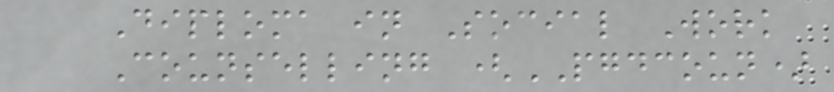Diploma in Social Work
Counselling (PGDCOUN)
